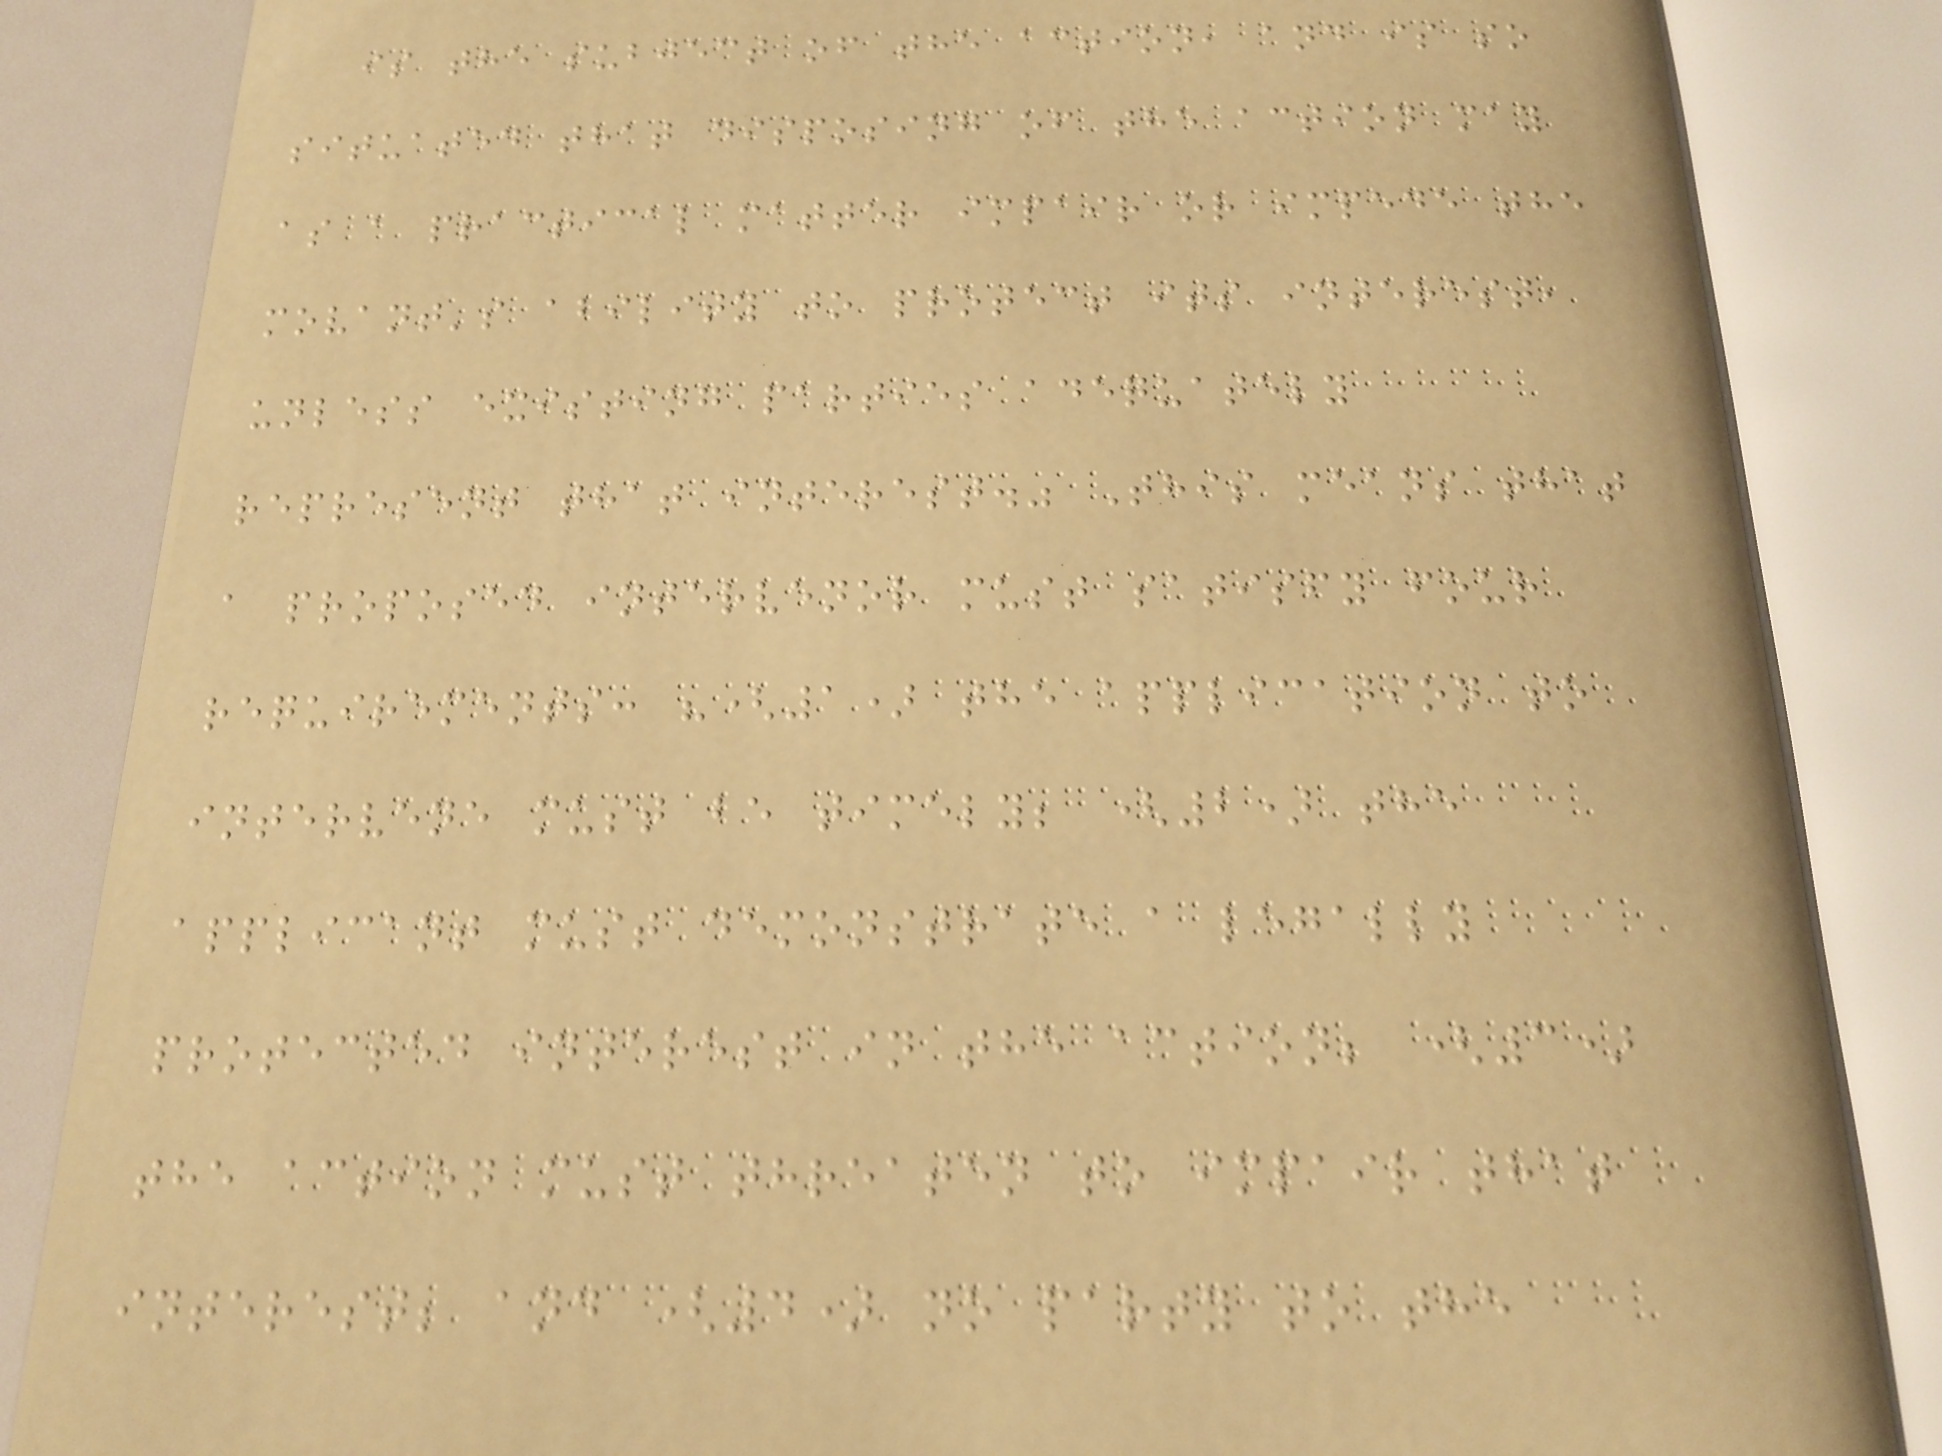is the subject of the action, and is so
situated that disposing of the action may
as a practical matter impair or impede the
movant's ability to protect its interest,
unless existing parties adequately
represent that interest." This means that
a proposed intervenor must satisfy four
requirements: "(1) the application to
intervene must be timely; (2) the
applicant must demonstrate a legally
protected interest in the action; (3)
the action must threaten to impair that
interest; and (4) no party to the
